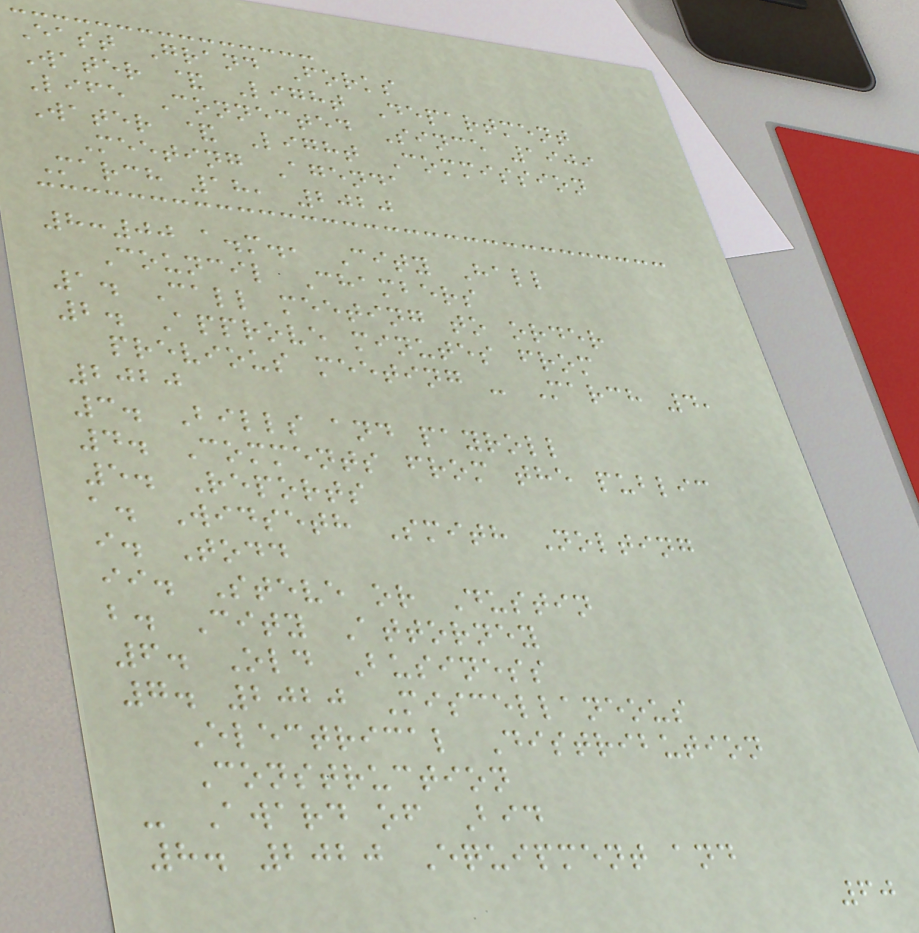East Grand Forks
Water & Light Department
Life Connected Since 1909
Water & Light Commission
Meeting Agenda
March 18, 2020
8:00 a.m., City Hall
Council Chambers
1. Call meeting to order
2. Approve minutes from
previous meeting - March 4,
2020
3. Bills and payroll
4. Comments from the public
5. Reports
a. Widseth Smith Nolting
i. Todd
ii. Steve or Dustin
b. City Attorney
6. Old Business
7. 2020 Miscellaneous
Electrical Distribution
Construction
- Award of Bid
8. 2020 Equipment and
60
